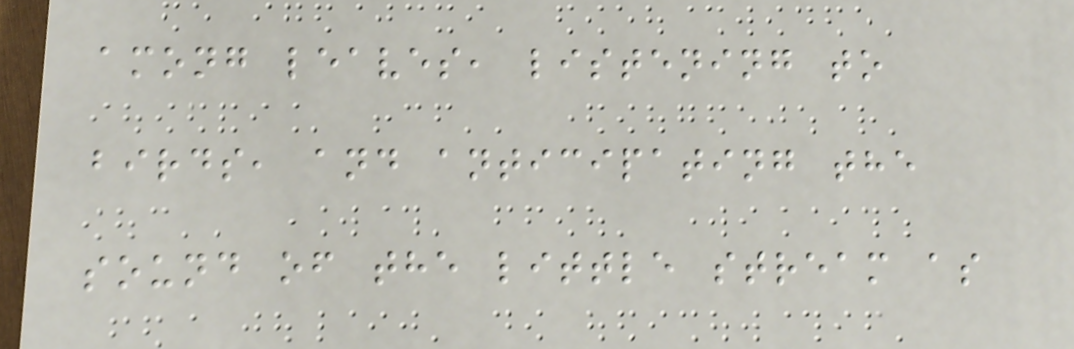among leaves, listening to
birds, and anticipating the
sound of the little stream as
